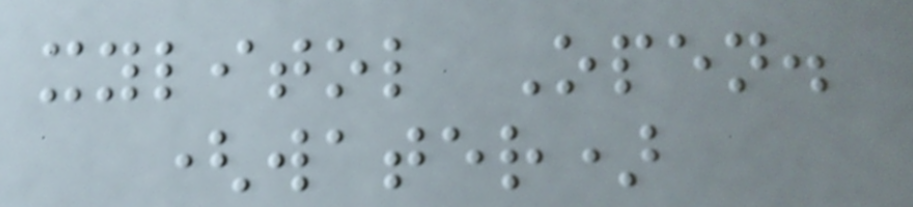xylitol Open.
(water)
